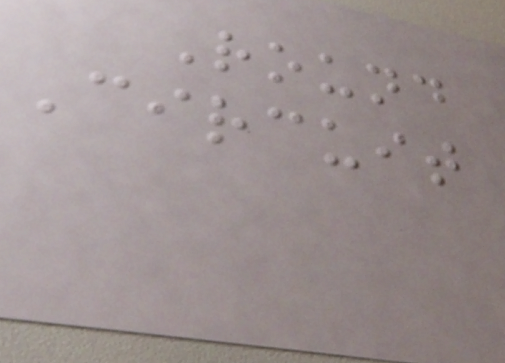Round
Circuit
